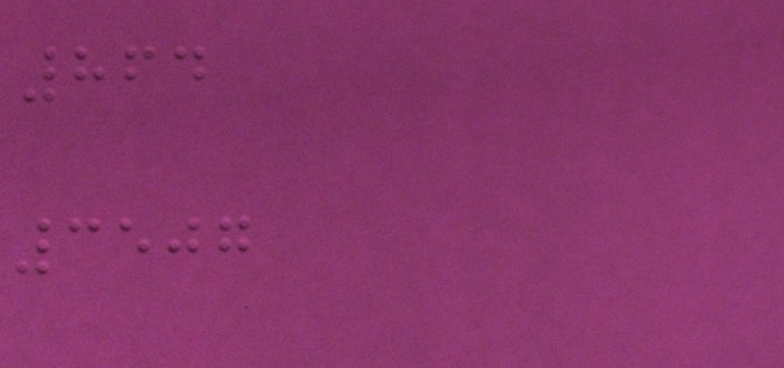864
3507
